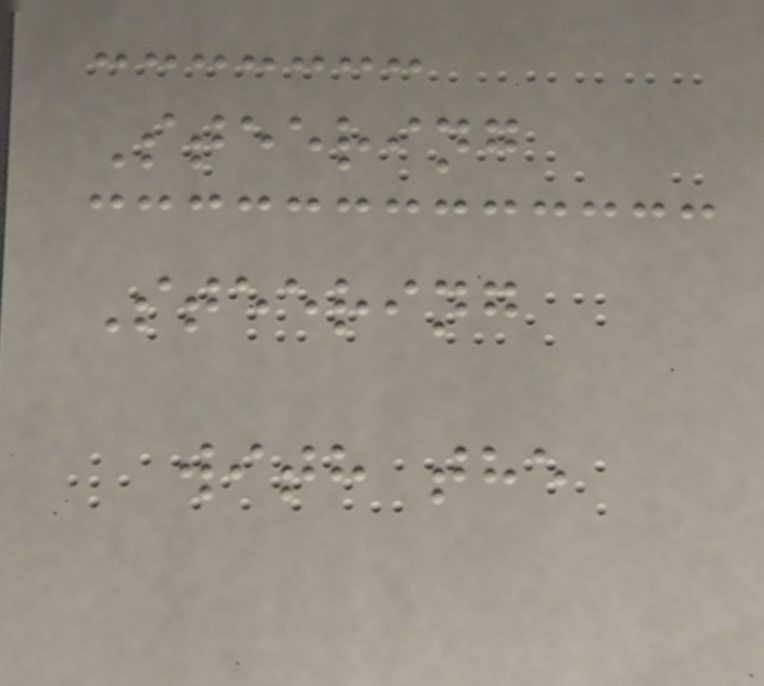Steering
Steering
with the
